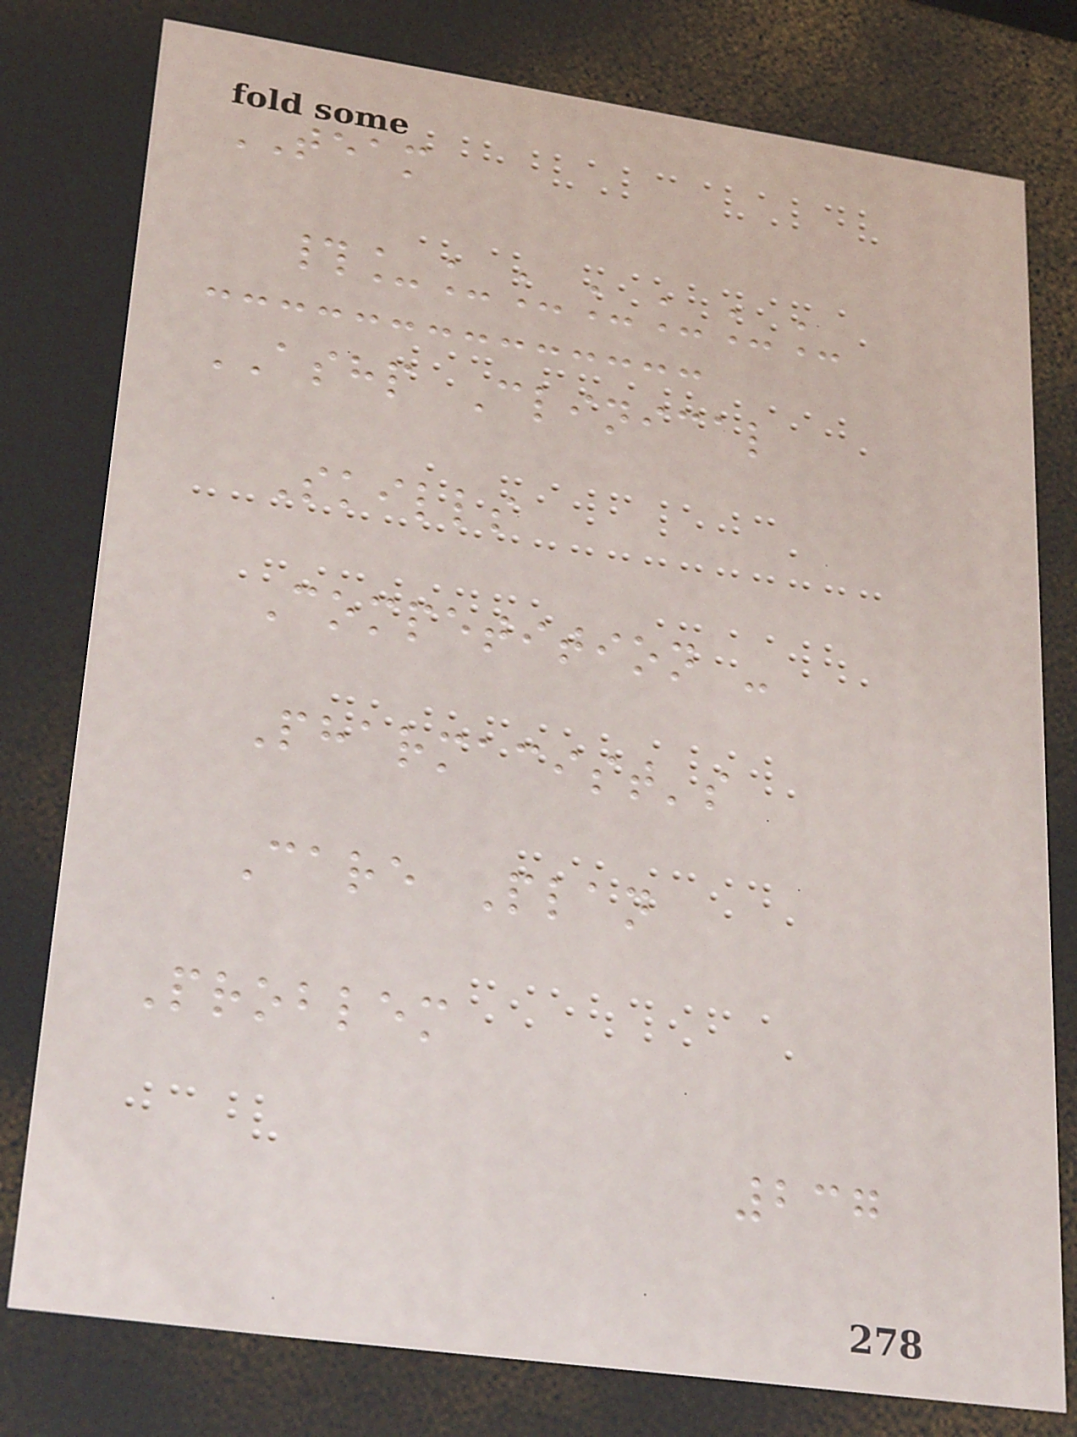TEAM
#_______
ASHP Clinical
Skills
Competition -
Pharmacist's
Care Plan
Problem
237
